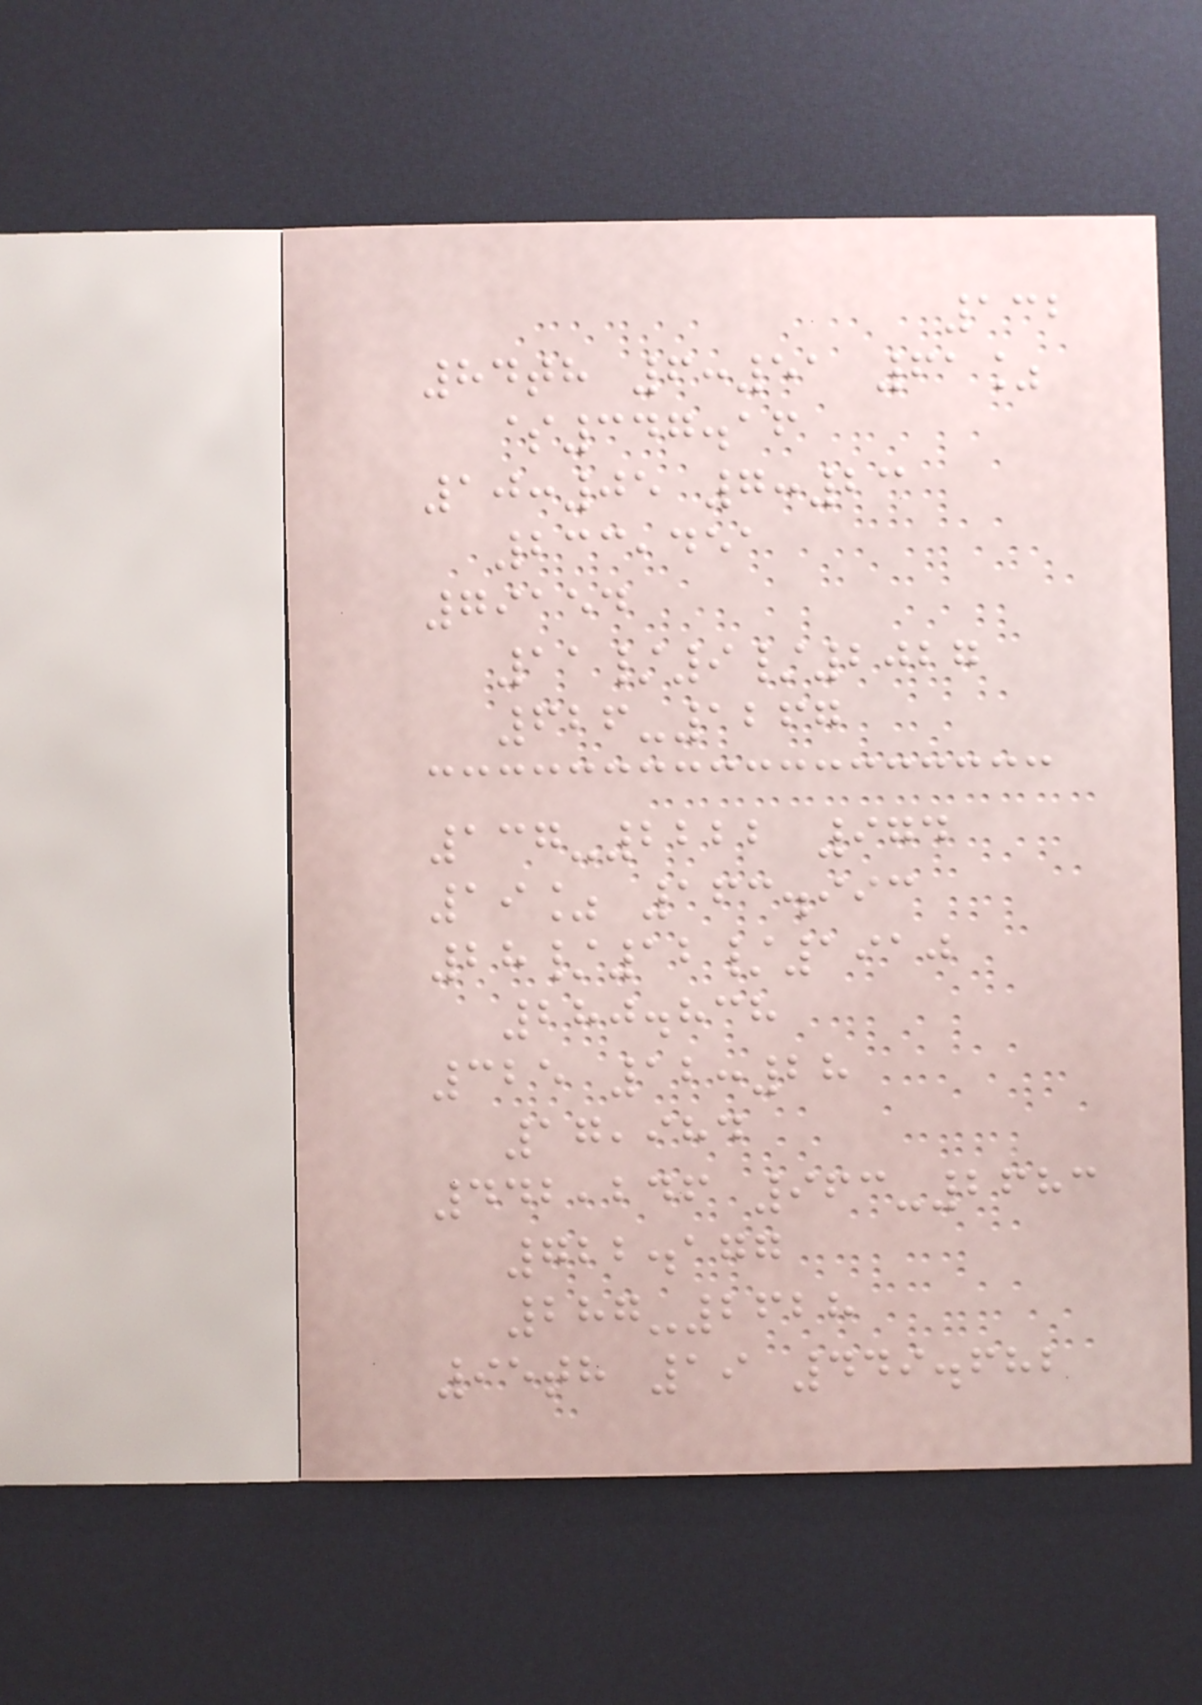132
84th 6:51 61%
$347.16
10:05 7:23
233,451
79154
11/9/2027
626-1267
137-2222 974
19% 163.993
28/12/1910
280.838
325 12:28
17,984
442,246 963-2683
722.177
287-2628
95th 19 449.682
